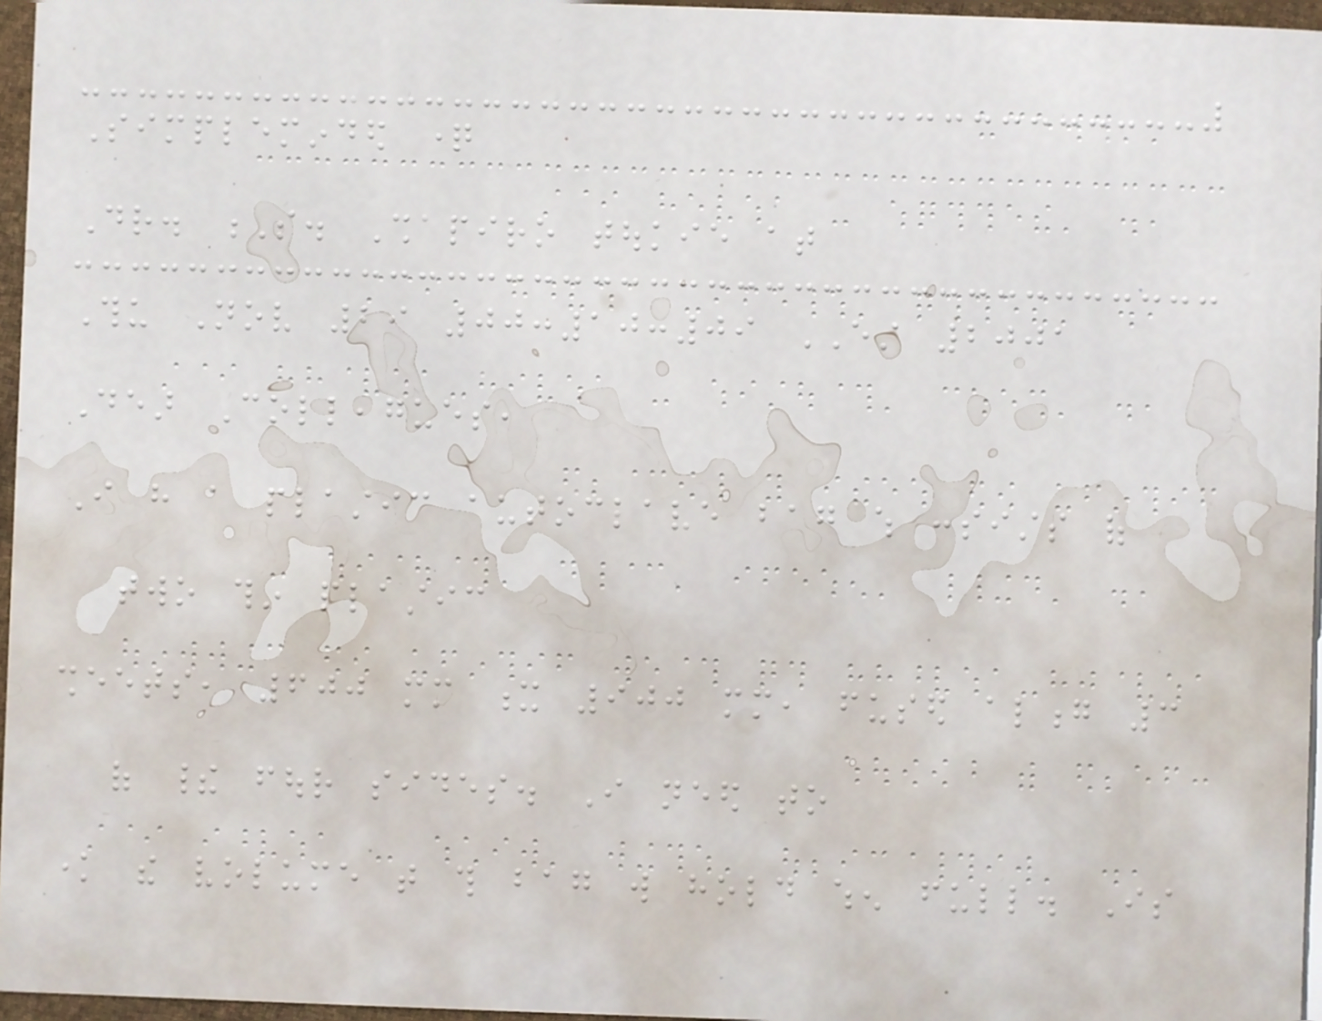Simpleminded question
Dr. S. Shapiro toukie at
Thu Nov 29 00:10:09 EST 2001
Dear Colleagues,
I have a plastic autoclave bag which consists of
two thin plastic
sheets, 600 mm x 900 mm, fused along 3
of their four sides. I need to
know the volume that this bag will hold when full. Is
